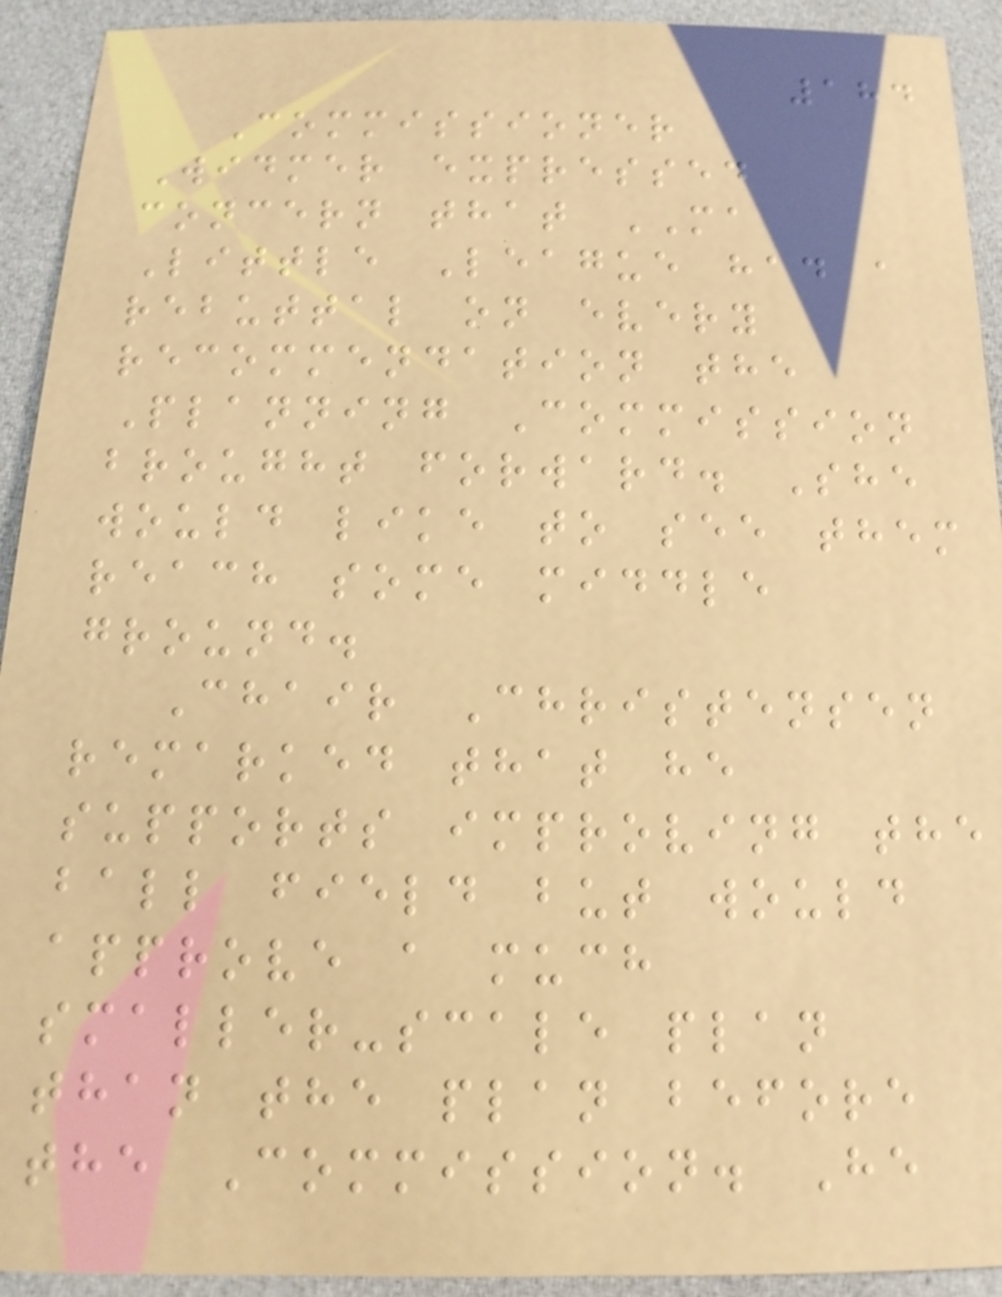184
Commissioner
Widmer expressed
concern that MA
Little League had a
rebuttal on every
recommendation the
Planning Commission
brought forward. She
would like to see them
reach some middle
ground.
Chair Christensen
remarked that he
supports improving the
ball field but would
approve a much
smaller-scale plan
than the plan before
the Commission. He
